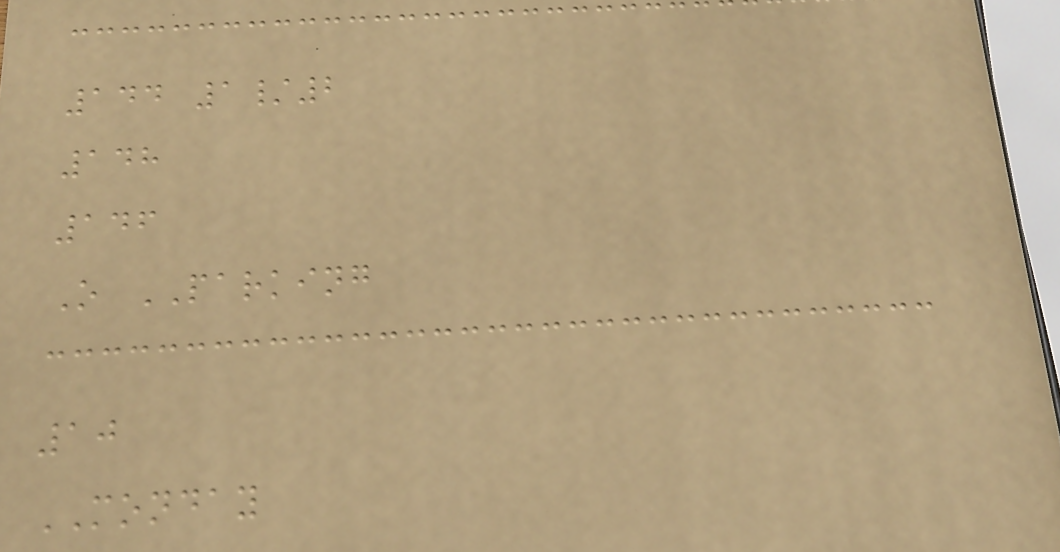144 1/2
148
146
O PARKING
10
MONDAY
